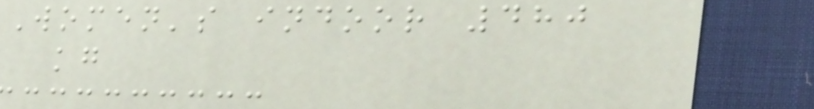Women's indoor 480
kg
